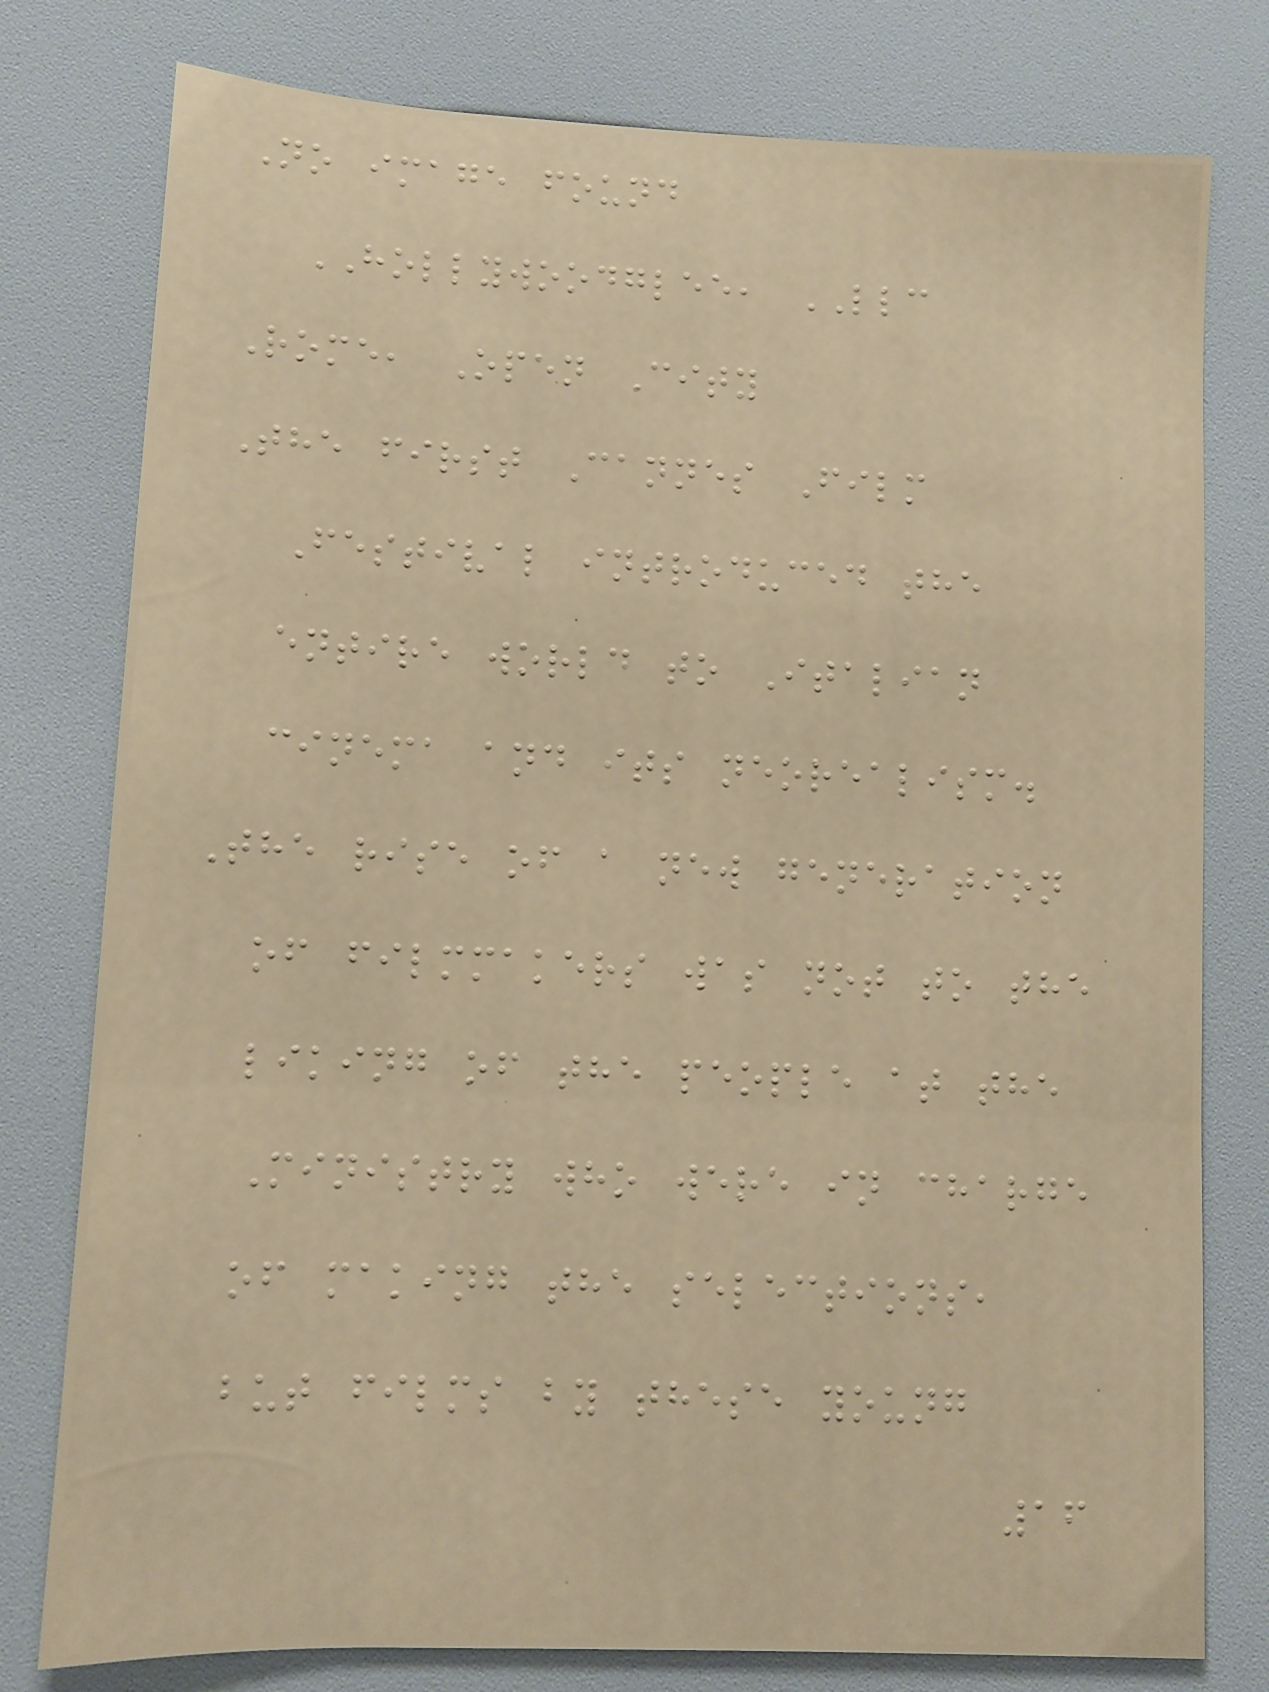No image found
HOLLYWOODGLEE, LLC
Rome, Open City
The first Cannes Film
Festival introduced the
entire world to Italian
cinema and its neorealism.
The rise of a new generation
of filmmakers was not to the
liking of the people at the
Ministry who were in charge
of making the selections,
but films by these young
16
